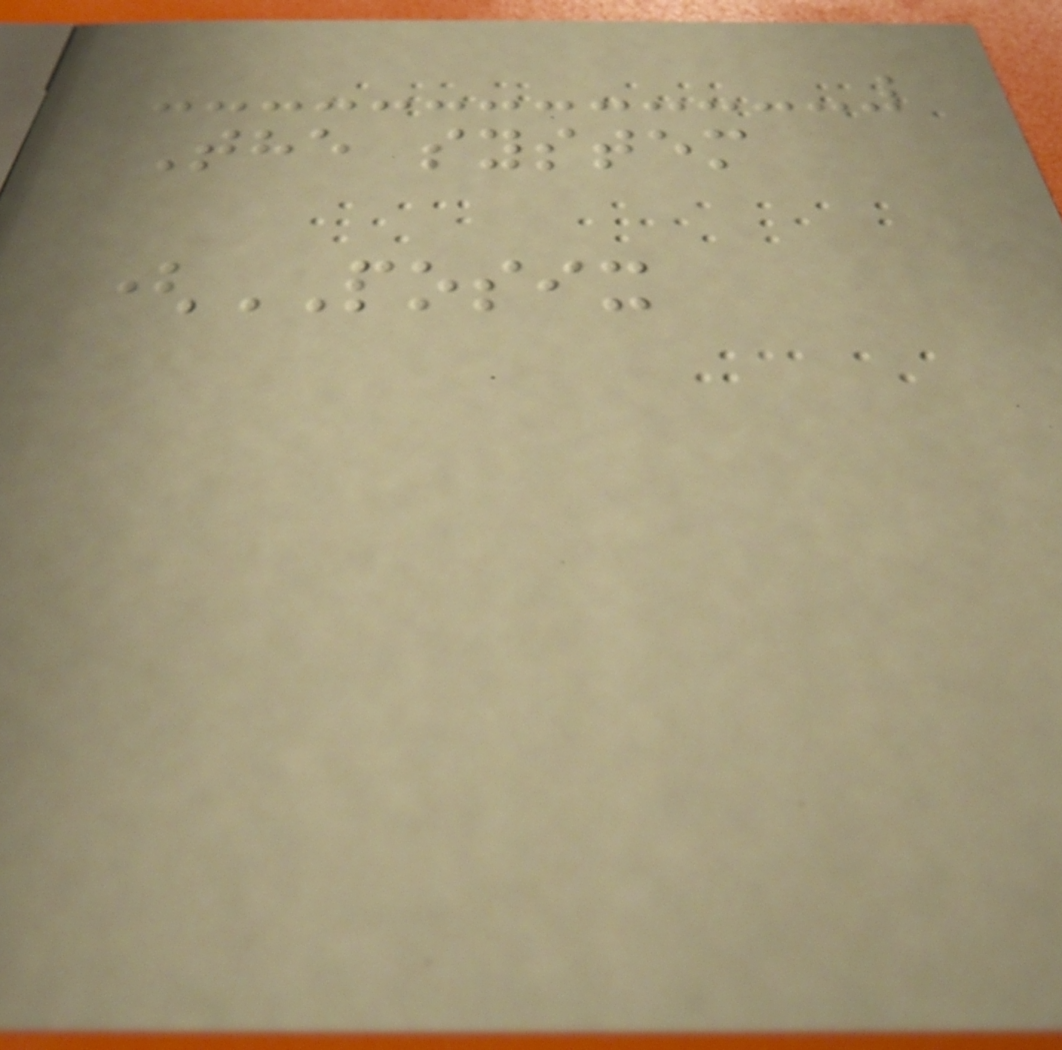The system
(POSIX
